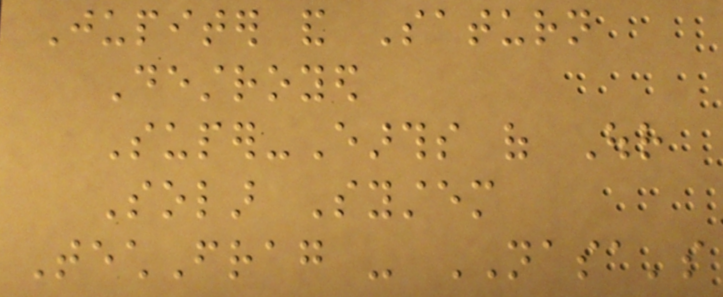Jupiter and Saturn
Destroyed
Super-Earths of Our
Solar System
TechFrag - NASA's
